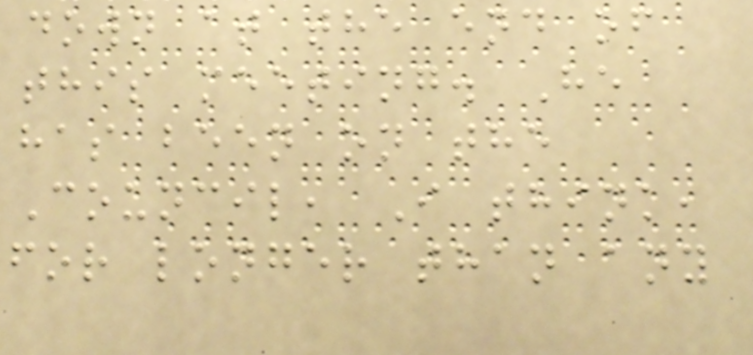down at the end of
this meeting. He
has been on the
Council, I think,
for longer than any
